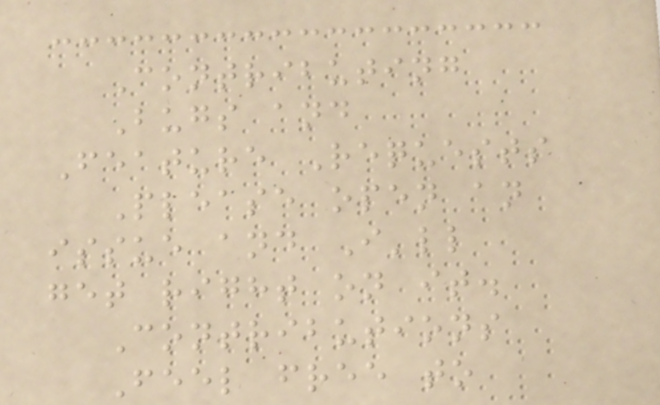Contributing
Bugs and
Feature Requests
Please open an
issue and I'll
get right on it.
Contributions
Feel free to
